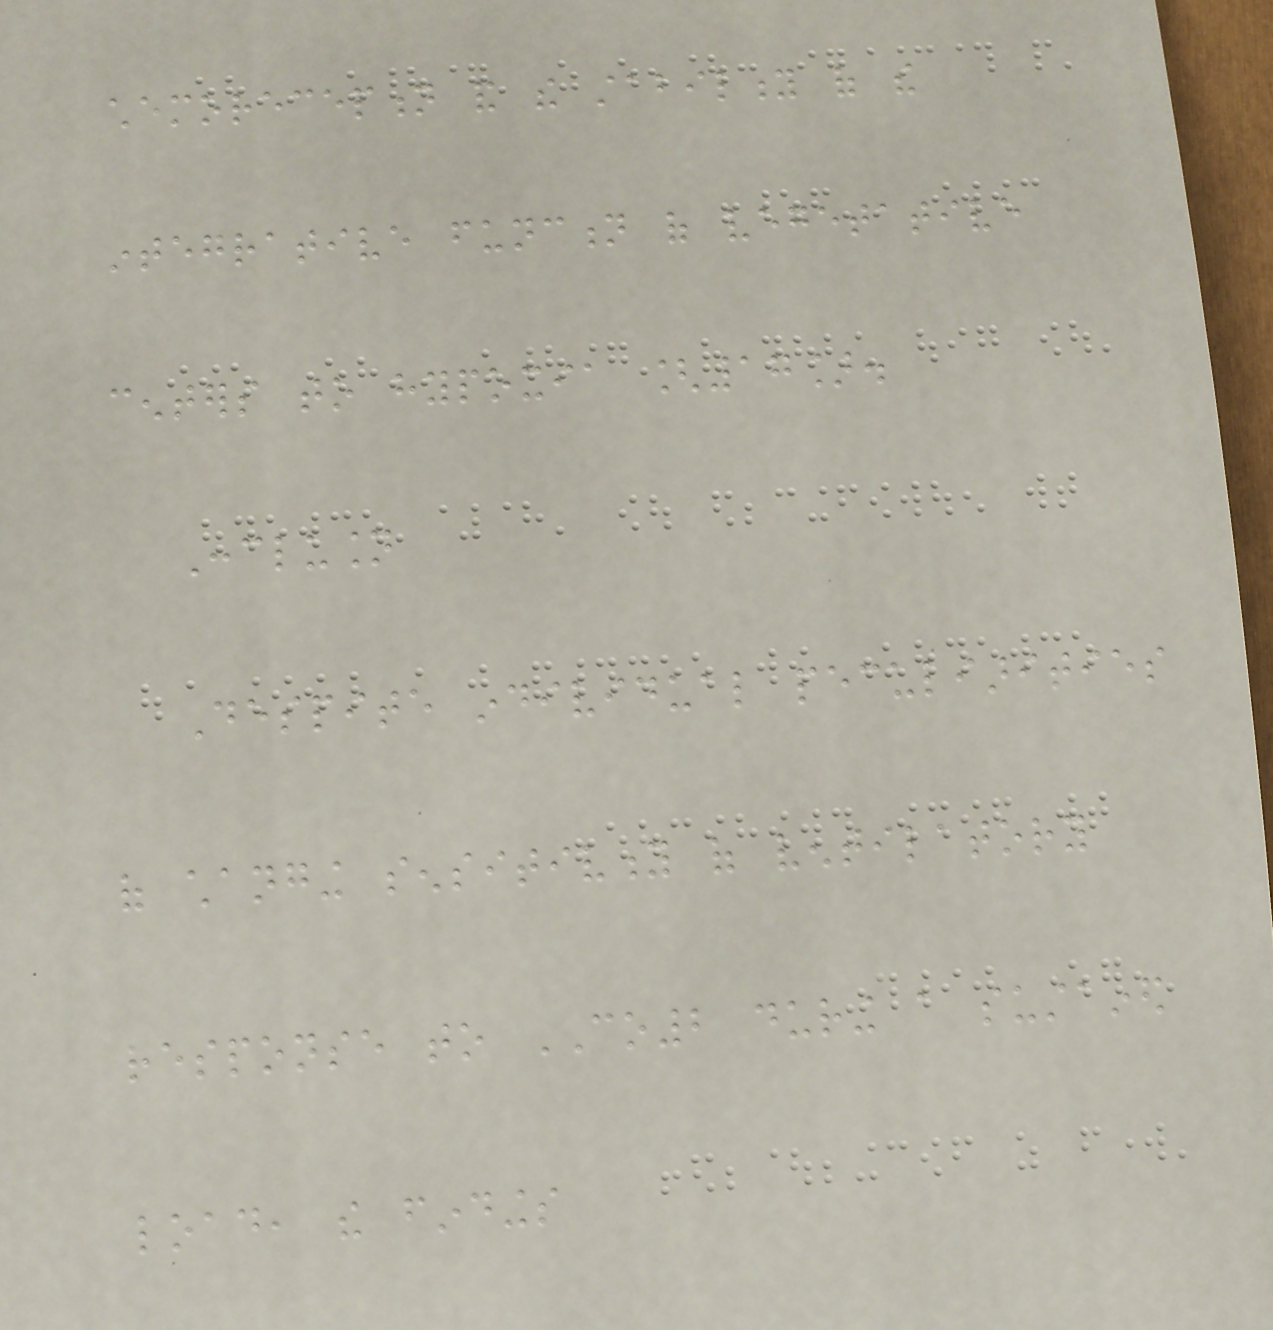chemoreception and the stability of the
integrative function of vegetative
centers to hypoxia [17].
Conclusion
Despite individual peculiarities
of changing sensitivity of ventilatory
response to CO2 during a sustained
load, the findings
